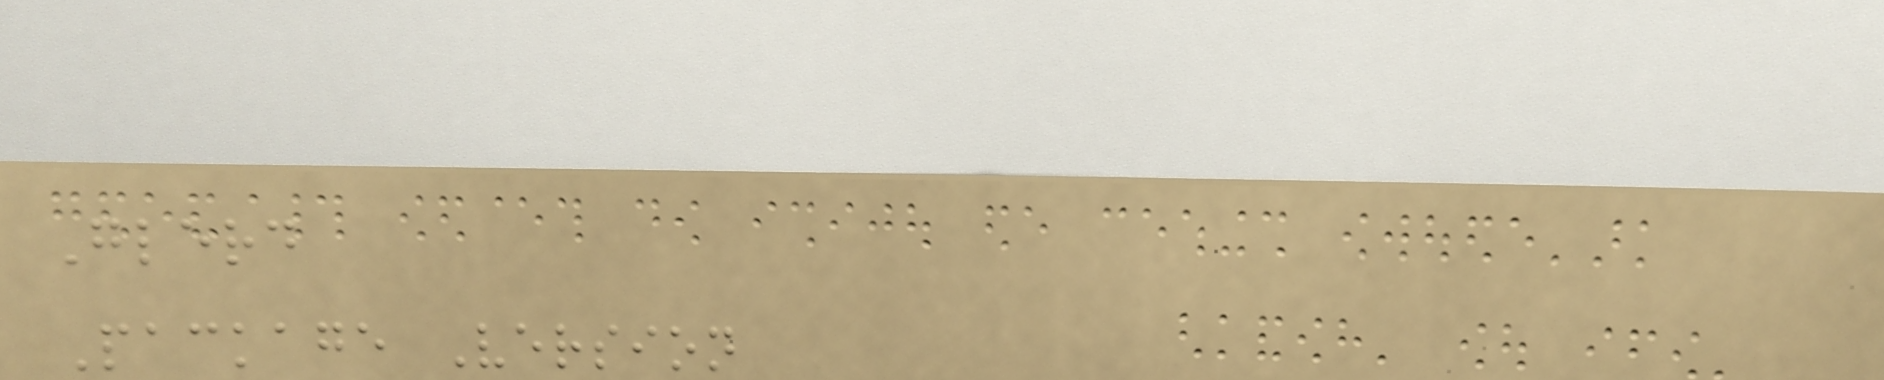Glerd
Package Version
